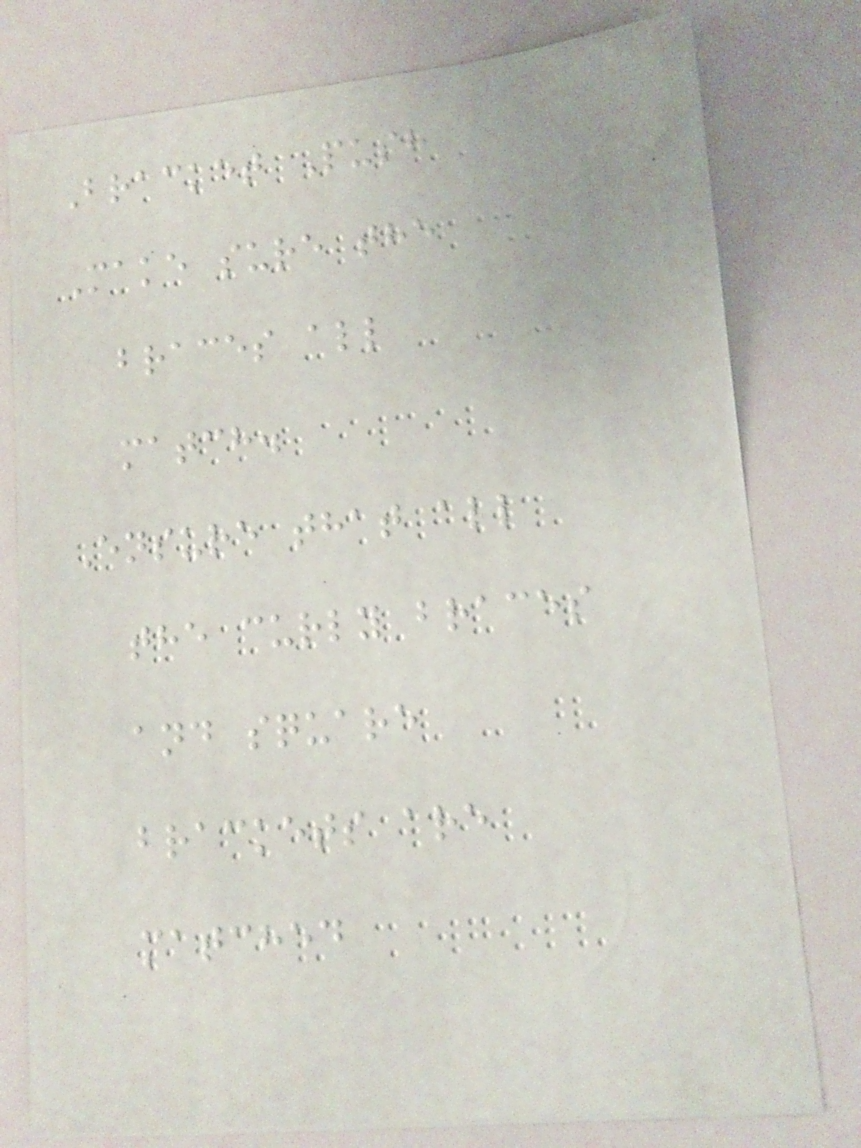Bracket Push
Make sure the
braces all
match.
Ensure that all
the curly braces
and square
brackets are
matched
